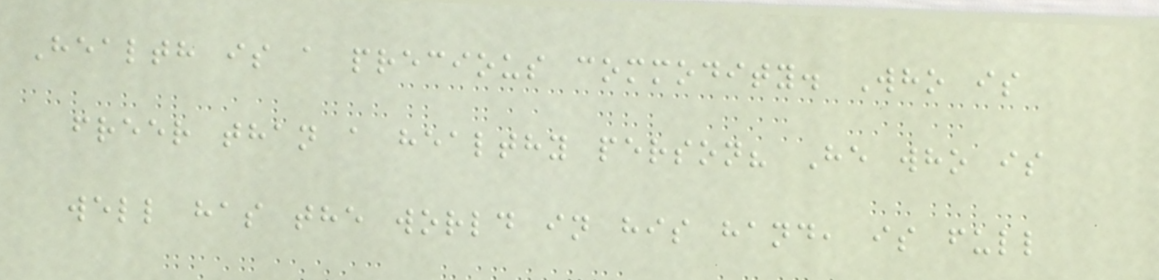Health is a precious commodity. Who is
freer than a healthy person? He who is
well has the world in his hand, is full
